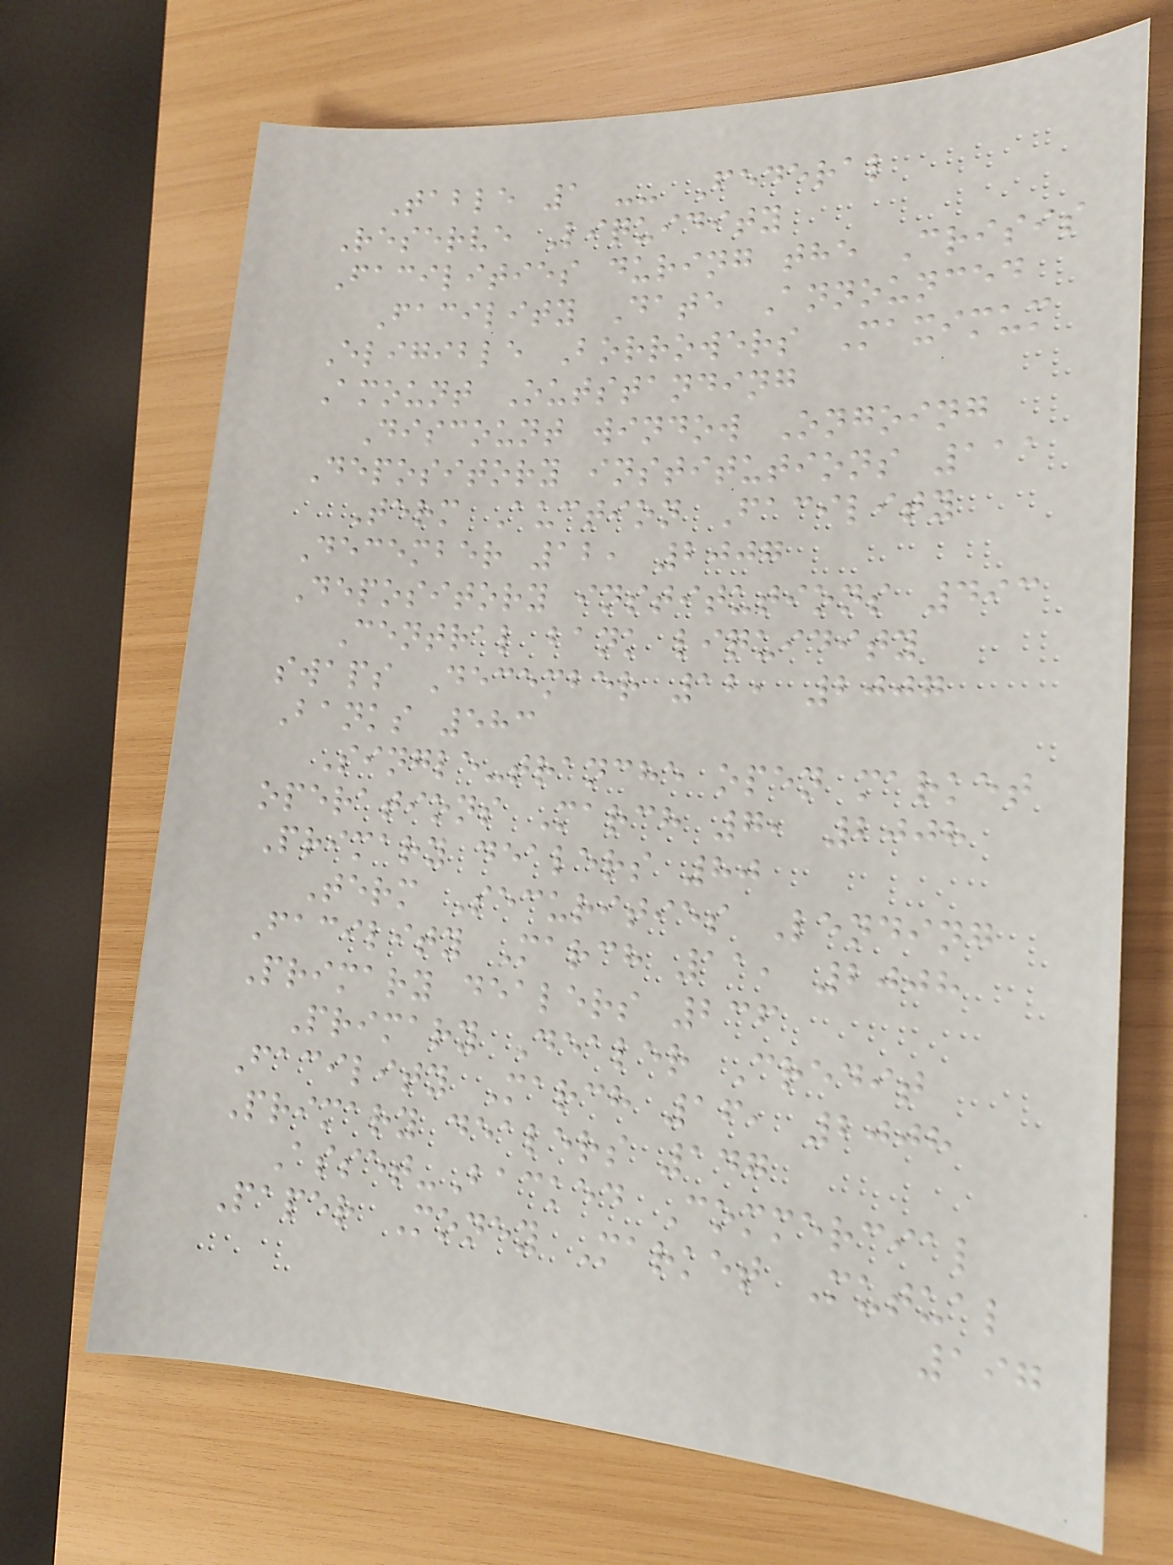Table 1 -- Federal
Reserve Liquidity
Facilities during the Crisis
Facility Date Announced
Eligible Borrowers Maximum
Amount Outstanding
Discount window Ongoing
Depository institutions 111
Term Auction Facility
December 12, 2007
Depository institutions 493
Central bank liquidity
swaps December 12, 2007
Banks 583
Single-tranche open market
operations March 7, 2008
Primary dealers 80
Term Securities Lending
Facility March 11, 2008
Primary dealers 236
Primary Dealer Credit
Facility March 16, 2008
Primary dealers 147
Asset-Backed Commercial
Paper Money Market Mutual
197
